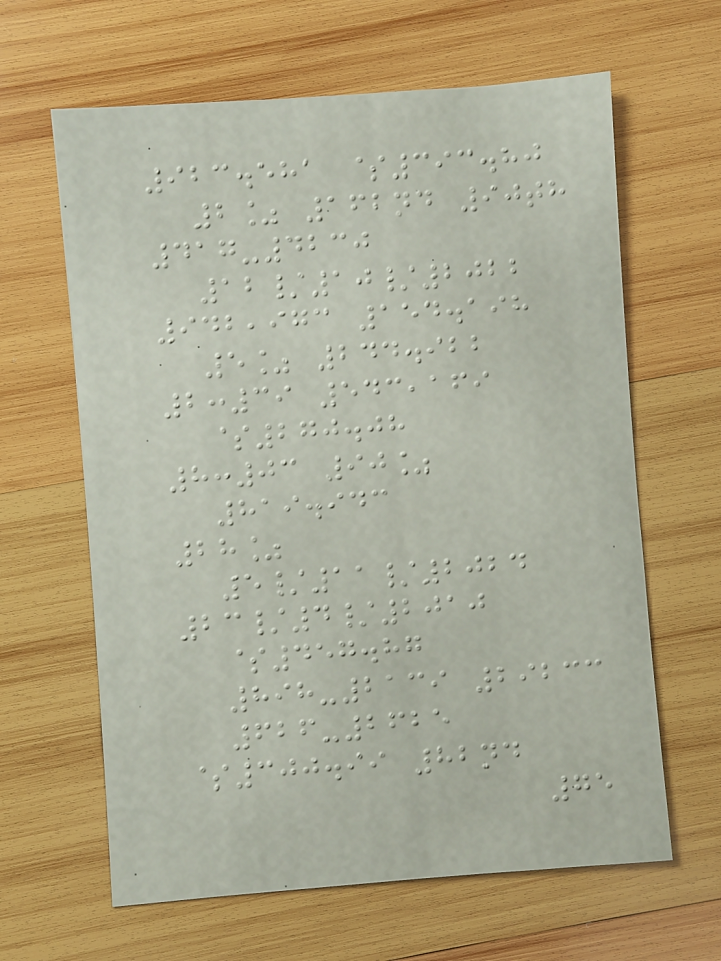923.581 $393.80
2% 162nd 90th
417-4230
12/10/2022
942,973 154.198
5% 244.922
2:39 543,169
$270.08
8:03 90%
819.943
28%
5/11/2024
23/4/2010
$457.87
898-2139 29233
626-2625
$300.99 82nd
75
